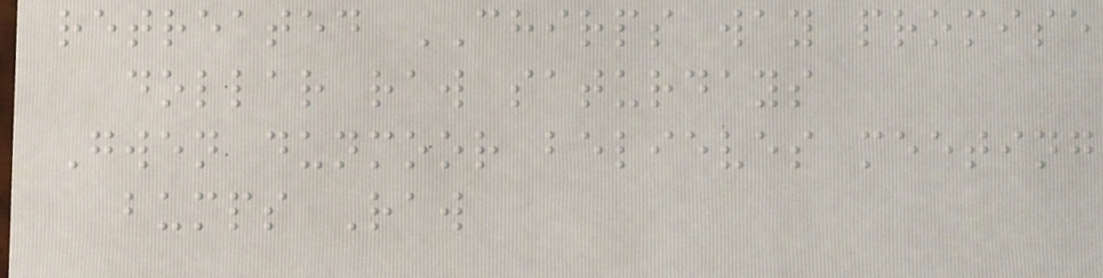retreated CHIRPS way promise
dollar raw saturdays
Gwen dunmoor believes meeting
bumps Raw
